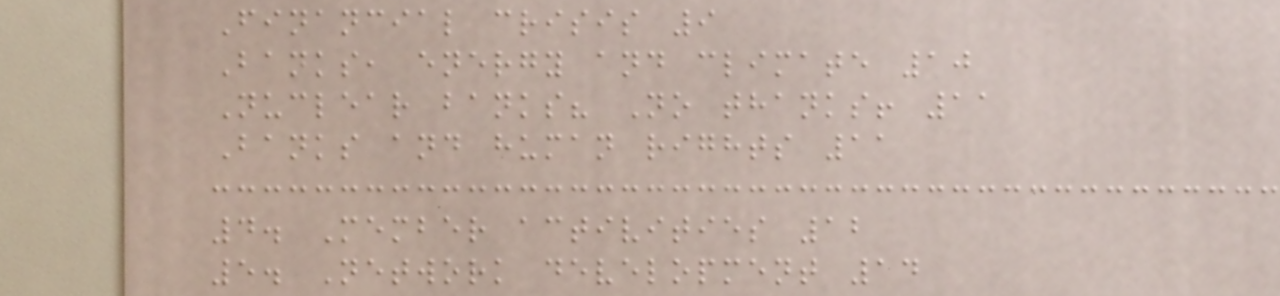Financial crisis 9
Banks, energy and climate 10
Nuclear banks? No thanks! 11
Banks and human rights 11
4. Member activities 12
5. Network development 14
